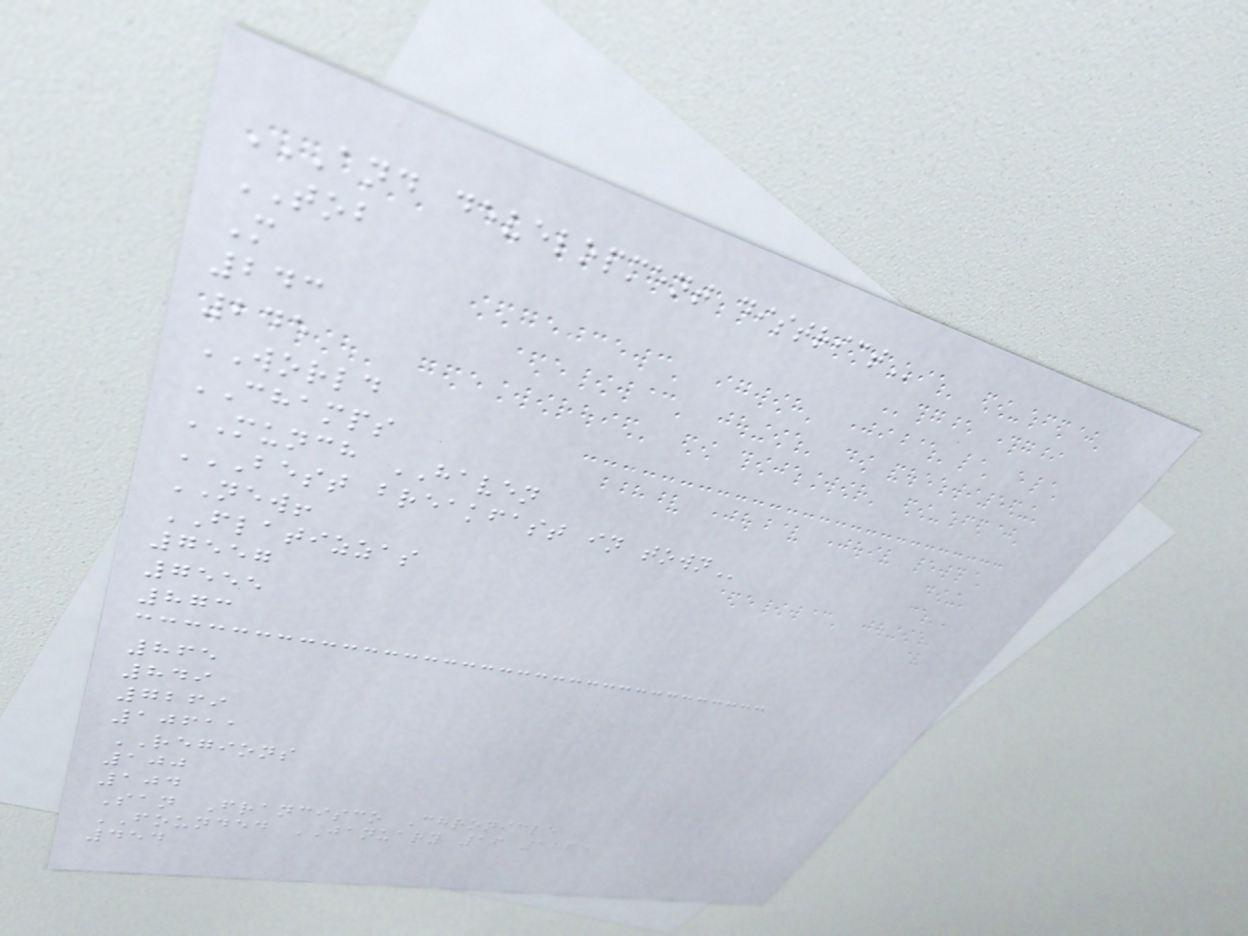AND DEVELOPMENT DISTRICT
TOB
M
243
245
WORLD
CHAMPS
MUNCH HAVEN
BEST BREAKFAST IN TOWN
NEW!
FLATIZZAS
7557
7555
873
865
849
7269
10611
REGIONS
100
104
San Francisco Chronicle
FOUNDED JANUARY 16 1865
454
